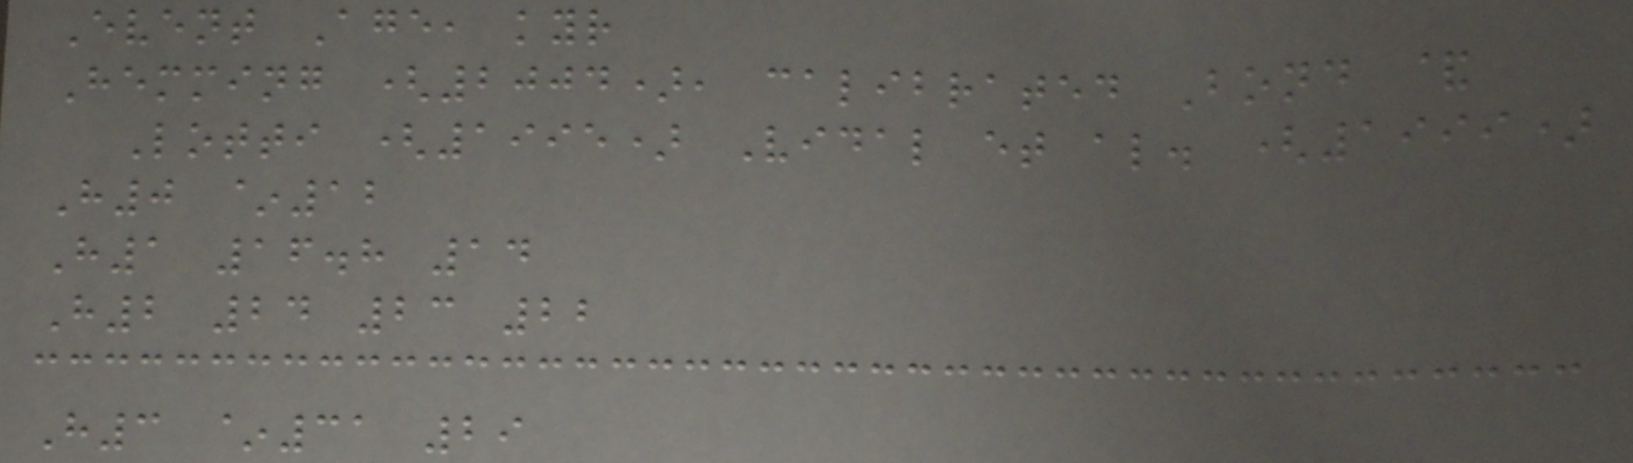Event Age, kyr
Hemming (2004), calibrated Bond &
Lotti (1995) Vidal et al. (1999)
H0 ~12
H1 16.8 14
H2 24 23 22
H3 ~31 29
